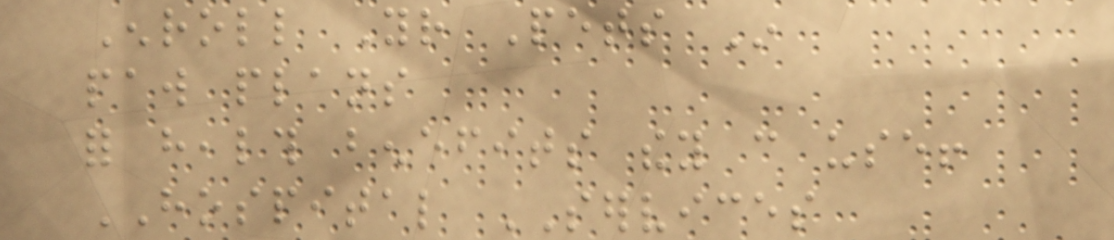Enroll Your Pets In
paw plans
for health benefits they can use!
HOSPITAL SERVICES
